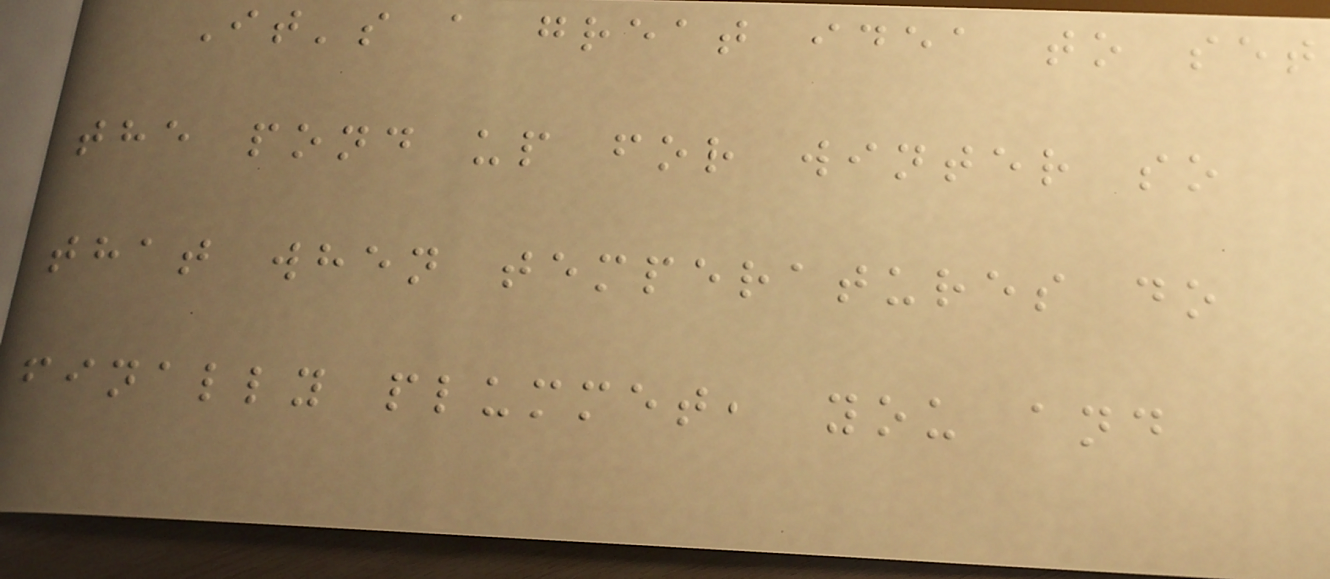It's a great idea to set
the pond up for winter so
that when temperatures do
finally plummet, you and
